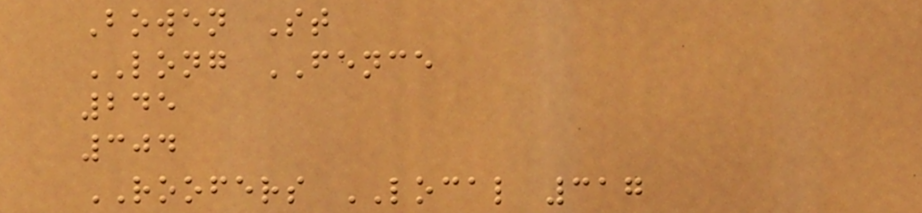Bowen St
LONG FENCE
245
304
ROOFERS LOCAL 317
